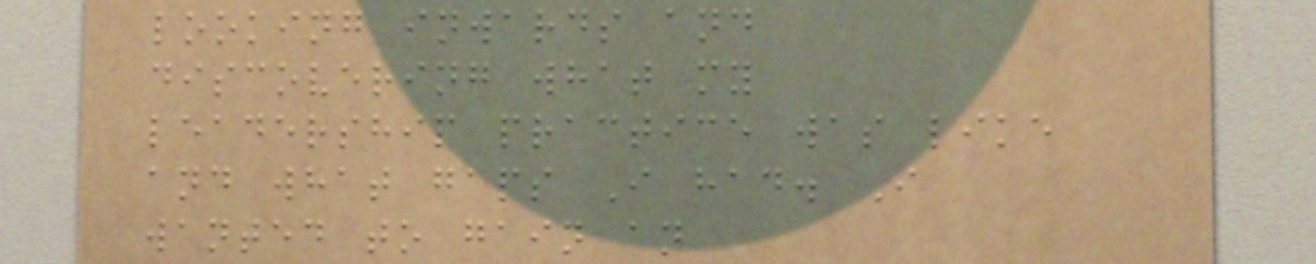looking inwards and
discovering what my
leadership practice was like
and what gaps I had. I
wanted to gain an
